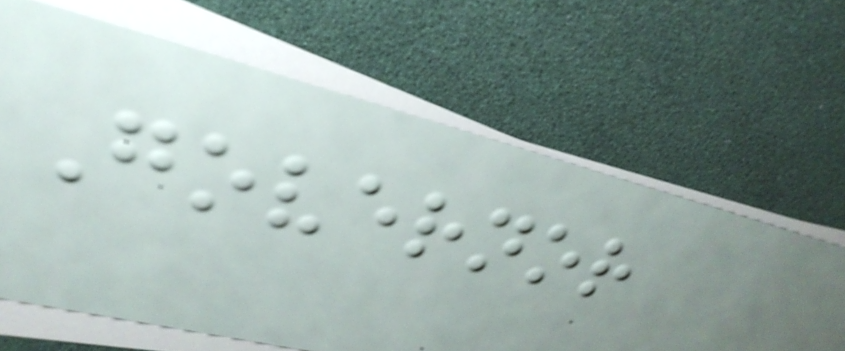Governor
